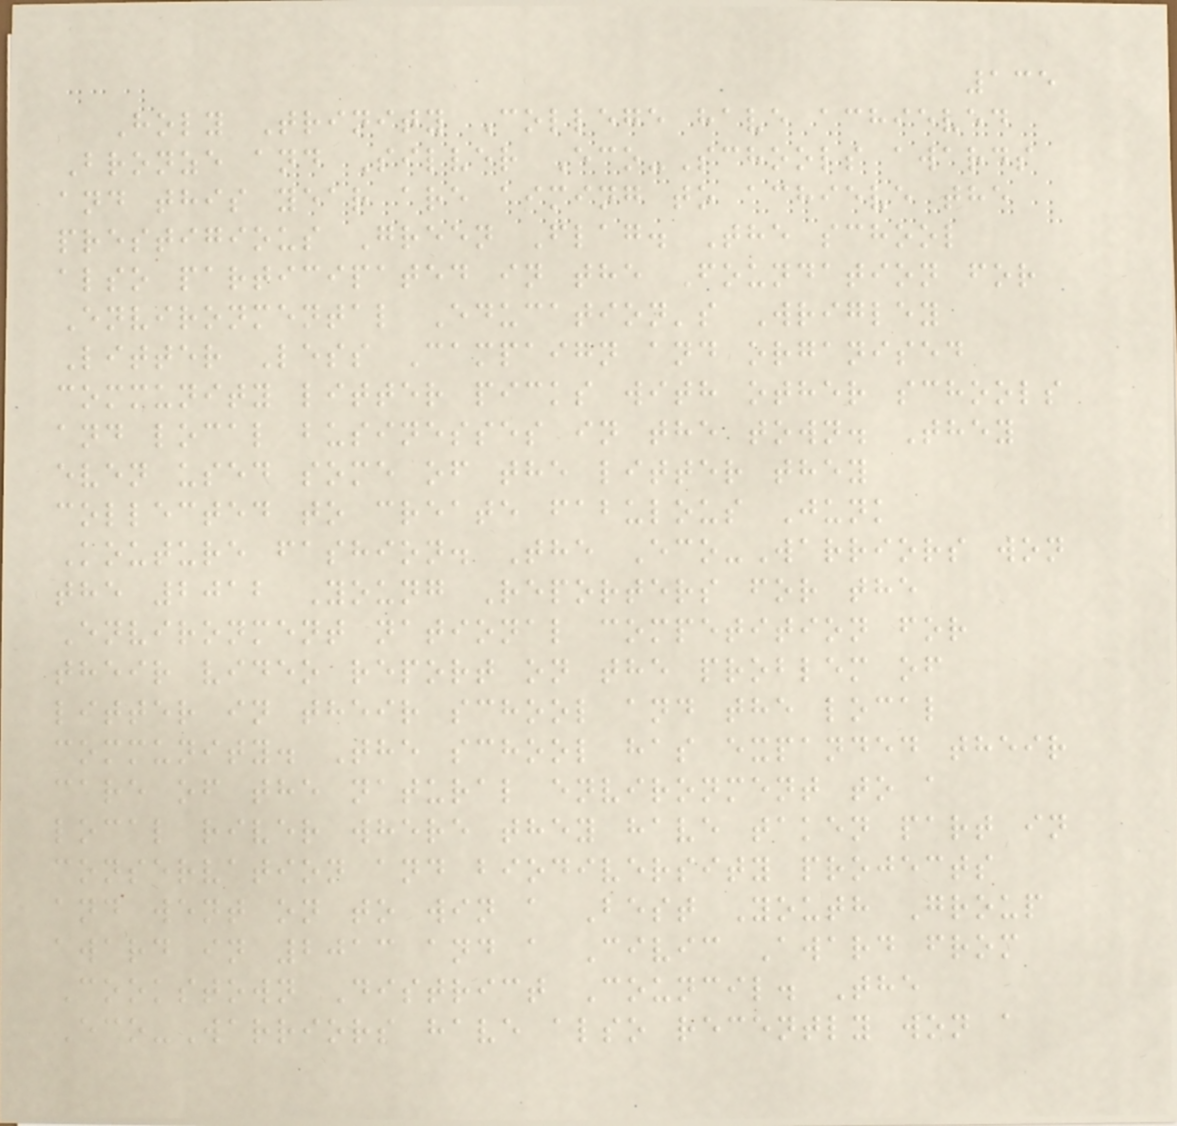135
Holy Trinity College have achieved
Bronze and Silver Eco-Schools awards
and this year are aiming to achieve the
prestigious Green Flag. The school
also participated in the Foundation for
Environmental Education's Wrigley
Litter Less Campaign and organised
community litter picks with other schools
and local businesses in the town. They
even used some of the litter they
collected to create fabulous Junk
Kouture fashion. The Eco-Warriors won
the 2012 Young Reporters for the
Environment national competition for
their video report on the problem of
litter in their school and the local
community. The school has expanded their
care of the natural environment to a
local river where they have taken part in
conservation and biodiversity projects
and went on to win a Best Youth Group
award in 2013 and a Civic Award from
Cookstown District Council. The
Eco-Warriors have also recently won a
